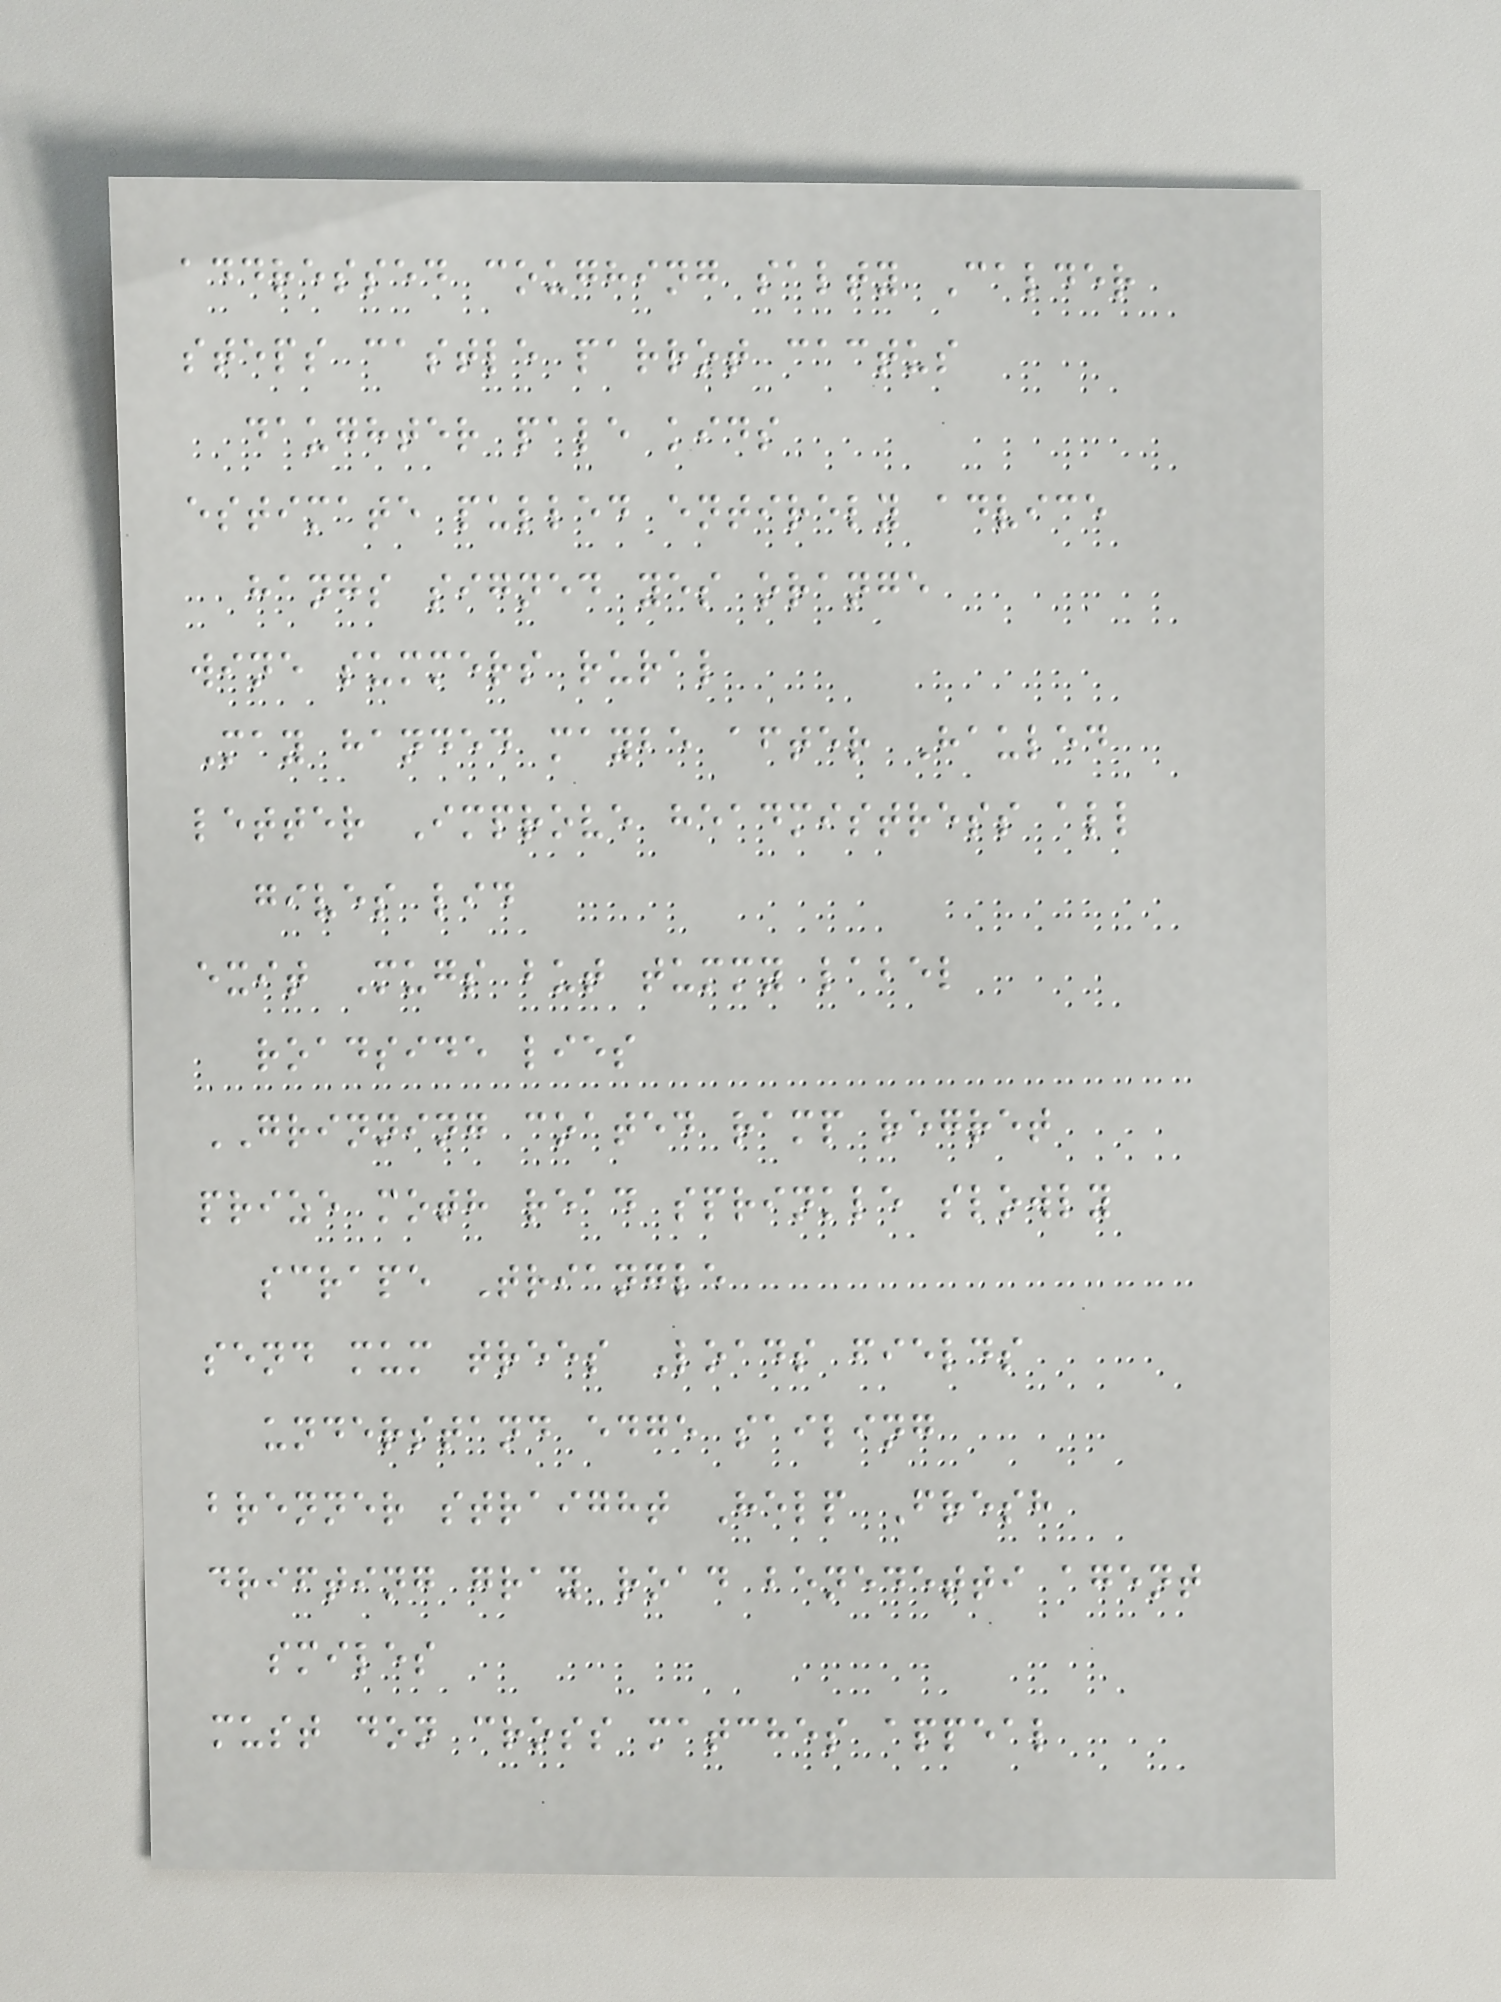addressed coughing salty Calder
steps castle parrot cactus
daughter pale kids
estimate pulled entirely advice
hangs signed yes orange
wine summers rural
May handed maybe after Hauled
letter Improve headmistress all
gives lid
exit Mugs but tummy label
roadside lies
GRINNING coated ramp regret
prize moth read sprinkle slowly
scrape Triangle
send mum trees Loads fields
understand edge sailing
brenner straight Help Fresh
drifting gray road benedetti agent
smiles
must don cross matches appeal
